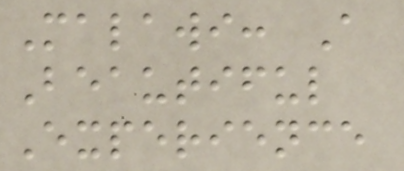Malawi: A
Beautiful
Experience
